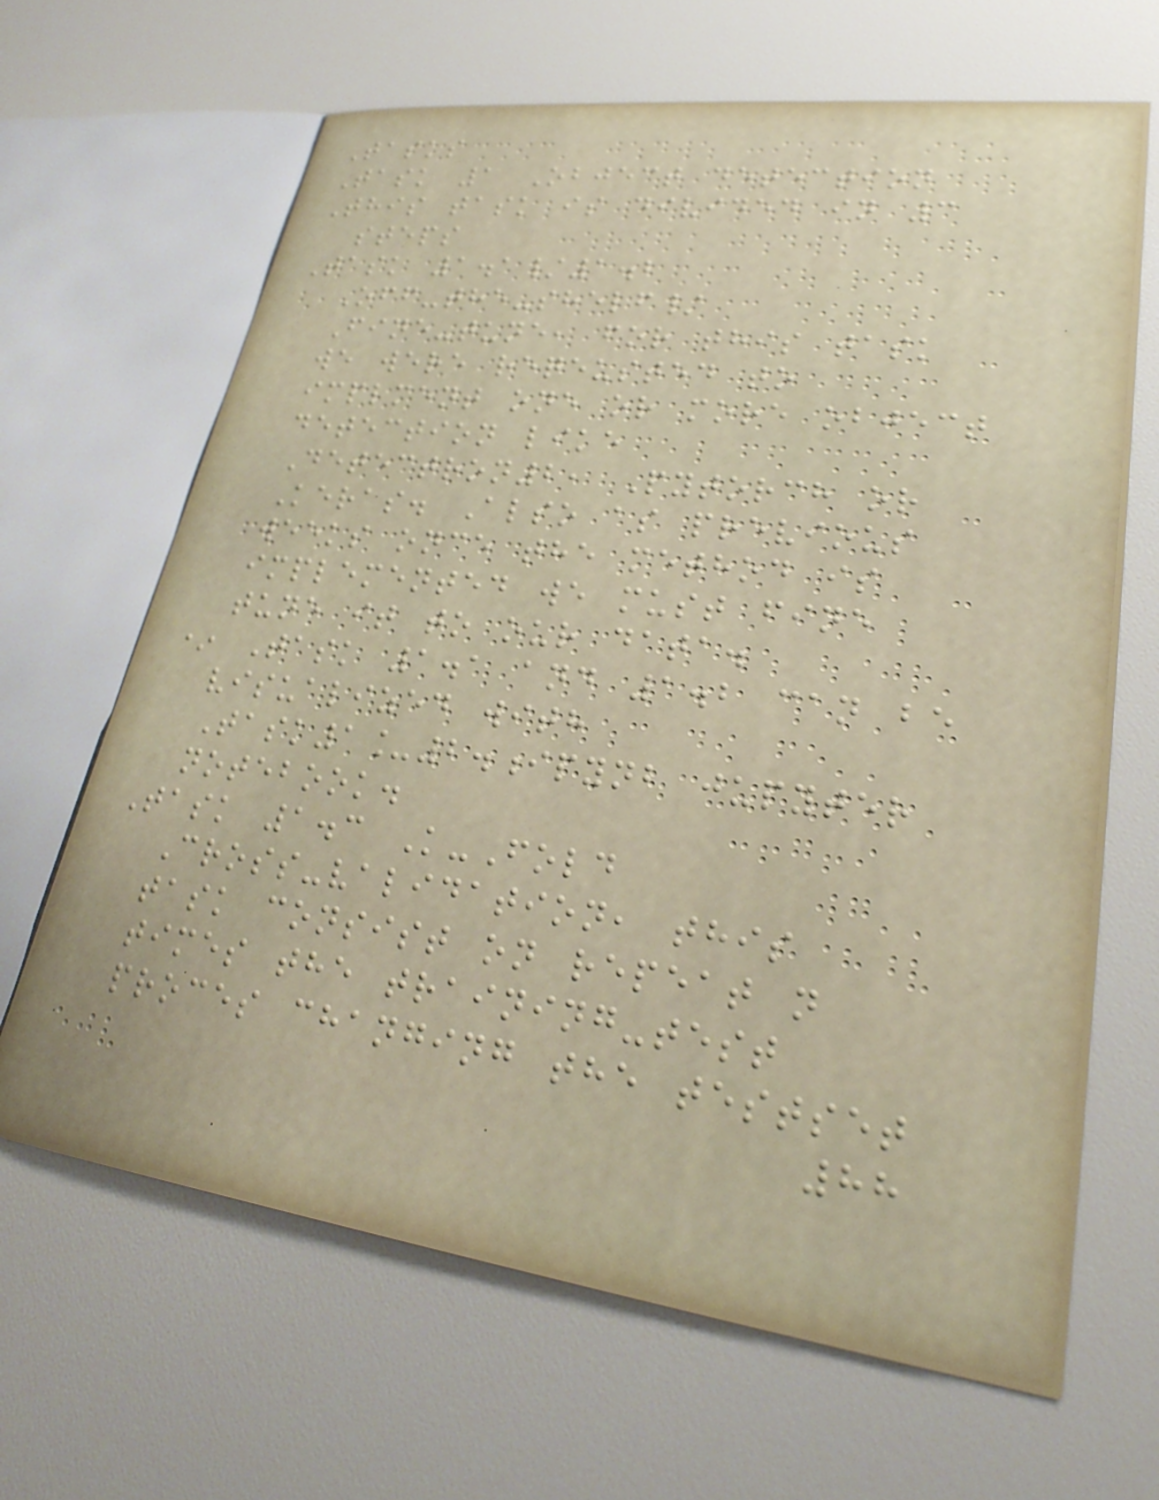Tasks
Task 1 Object detection
This task is divided in 3
steps
Task 1.1/1.2
Off-the-shelf/
Fine-tune, for this task
we were reqeusted to
implment one or more object
detection like
Detectron2, Pytorch or
Keras. Also as previous
weeks once the method is
implemented we must fine
tune it to our data.
* Task 1.1 and 1.2 can be
visualized with
Task1_2.ipynb jupyter
notebook.
Task 1.3 K-Fold
Cross-validation, this
task consist on repeat n
times the training-test
proces changing the testset
88
